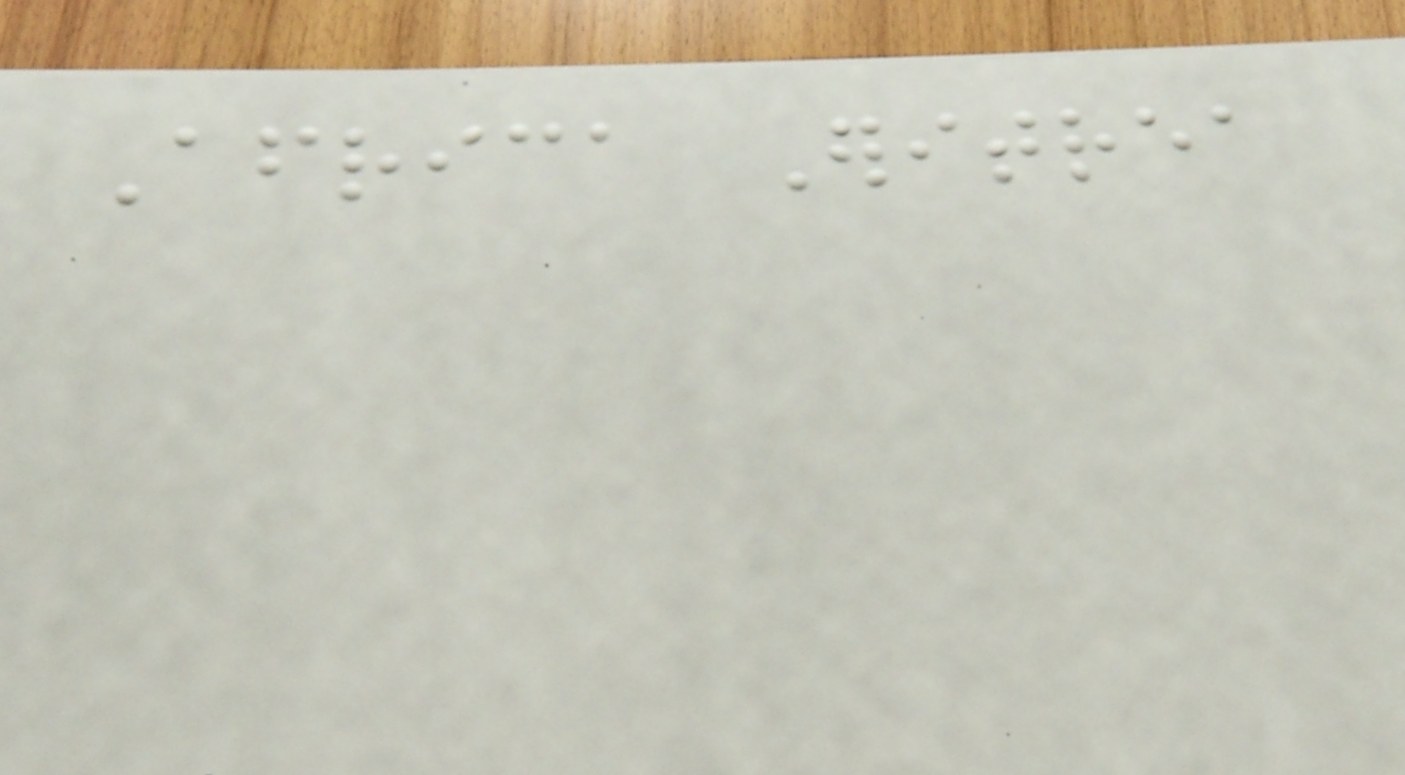Africa Eritrea
